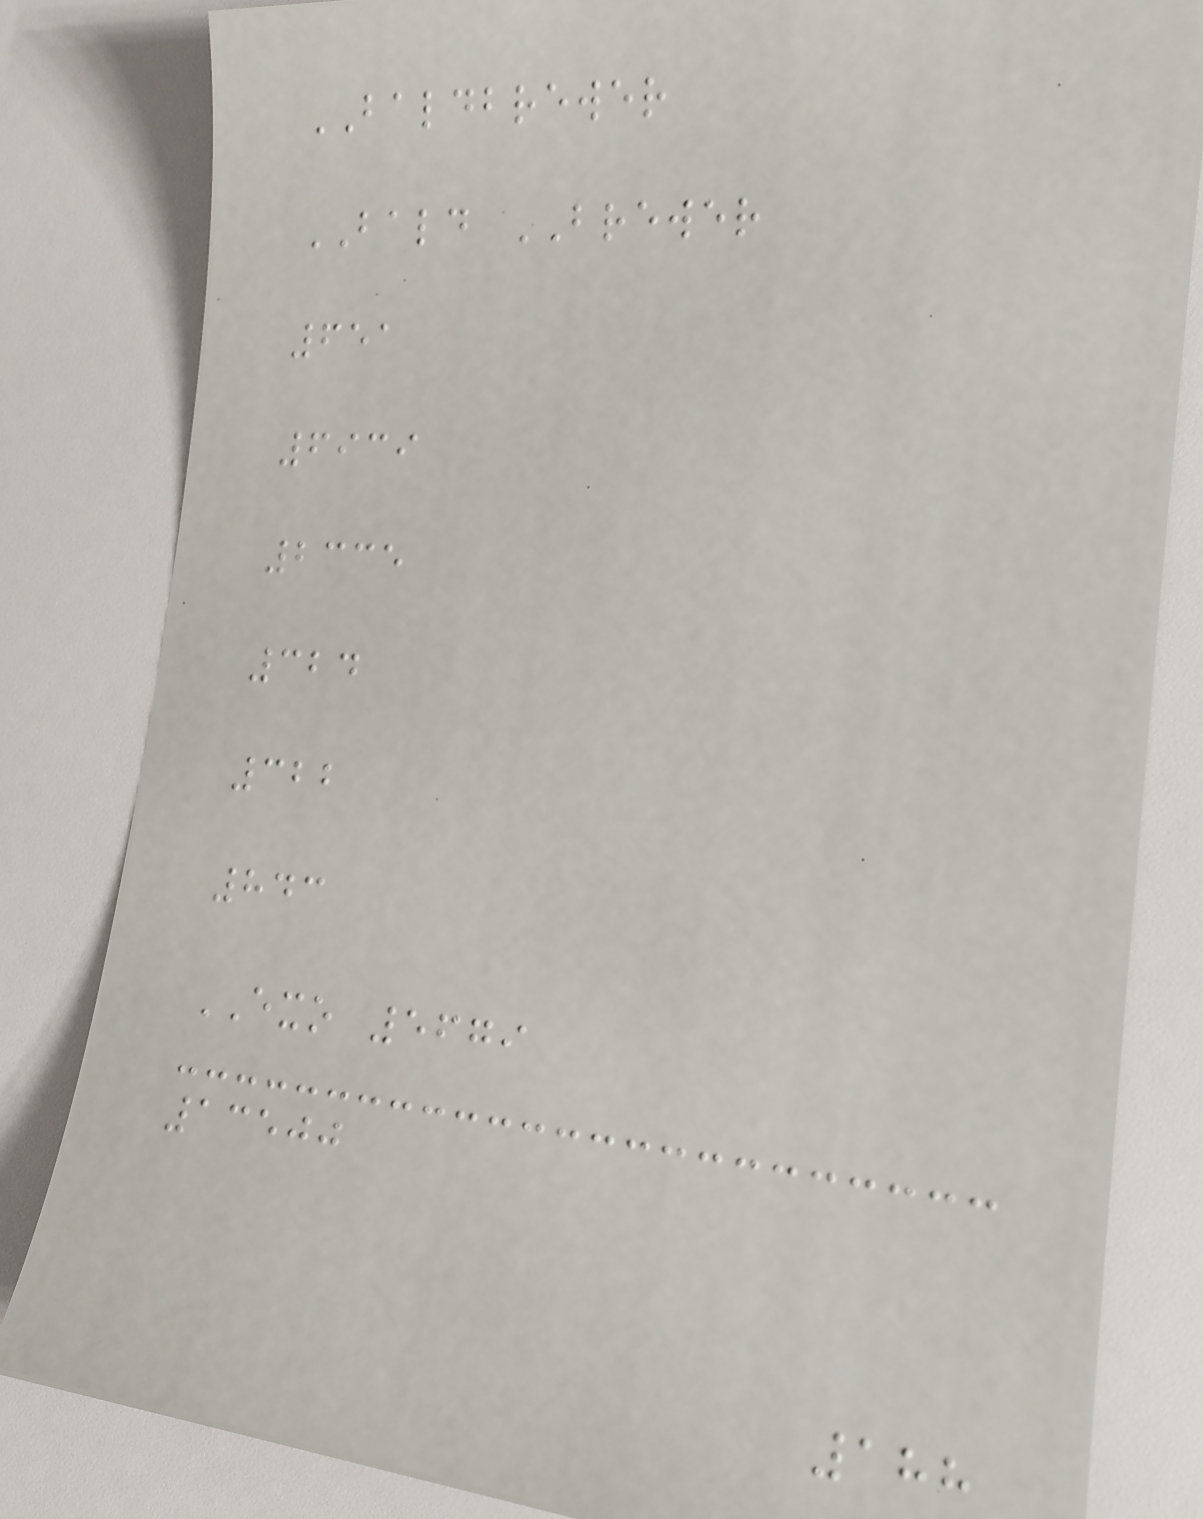BALDBREWER
BALD BREWER
651
6939
2335
324
322
843
EXO 5679
13500
188
